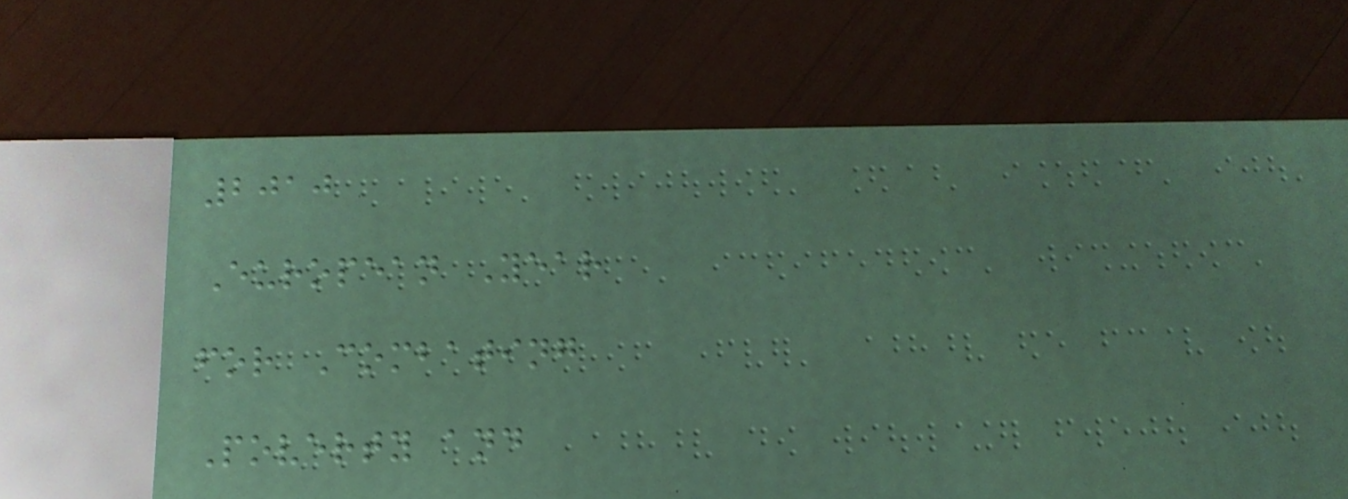2010
European Year
for Combating
Poverty and
